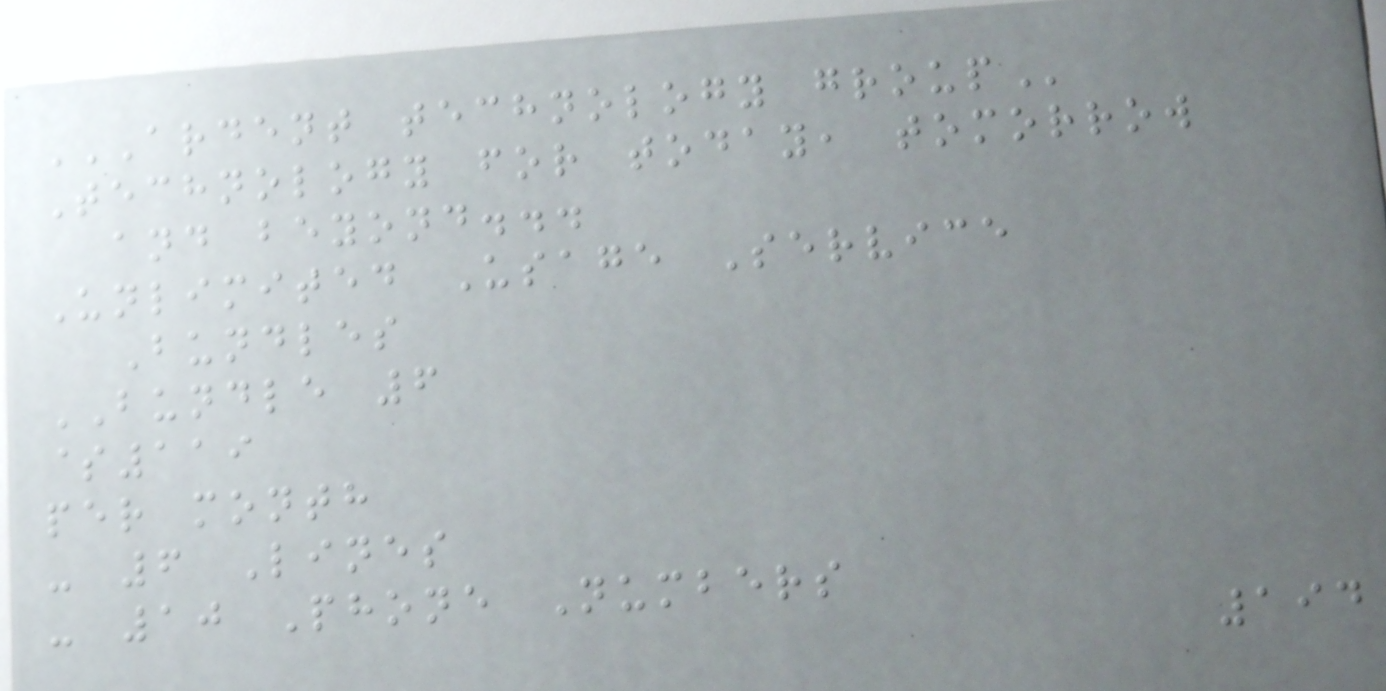ARDENT TECHNOLOGY GROUP
Technology for today, tomorrow
and beyond...
Unlimited Usage Service
Bundles
BUNDLE 6
$119
per month
- 6 Lines
- 10 Phone Numbers
194
